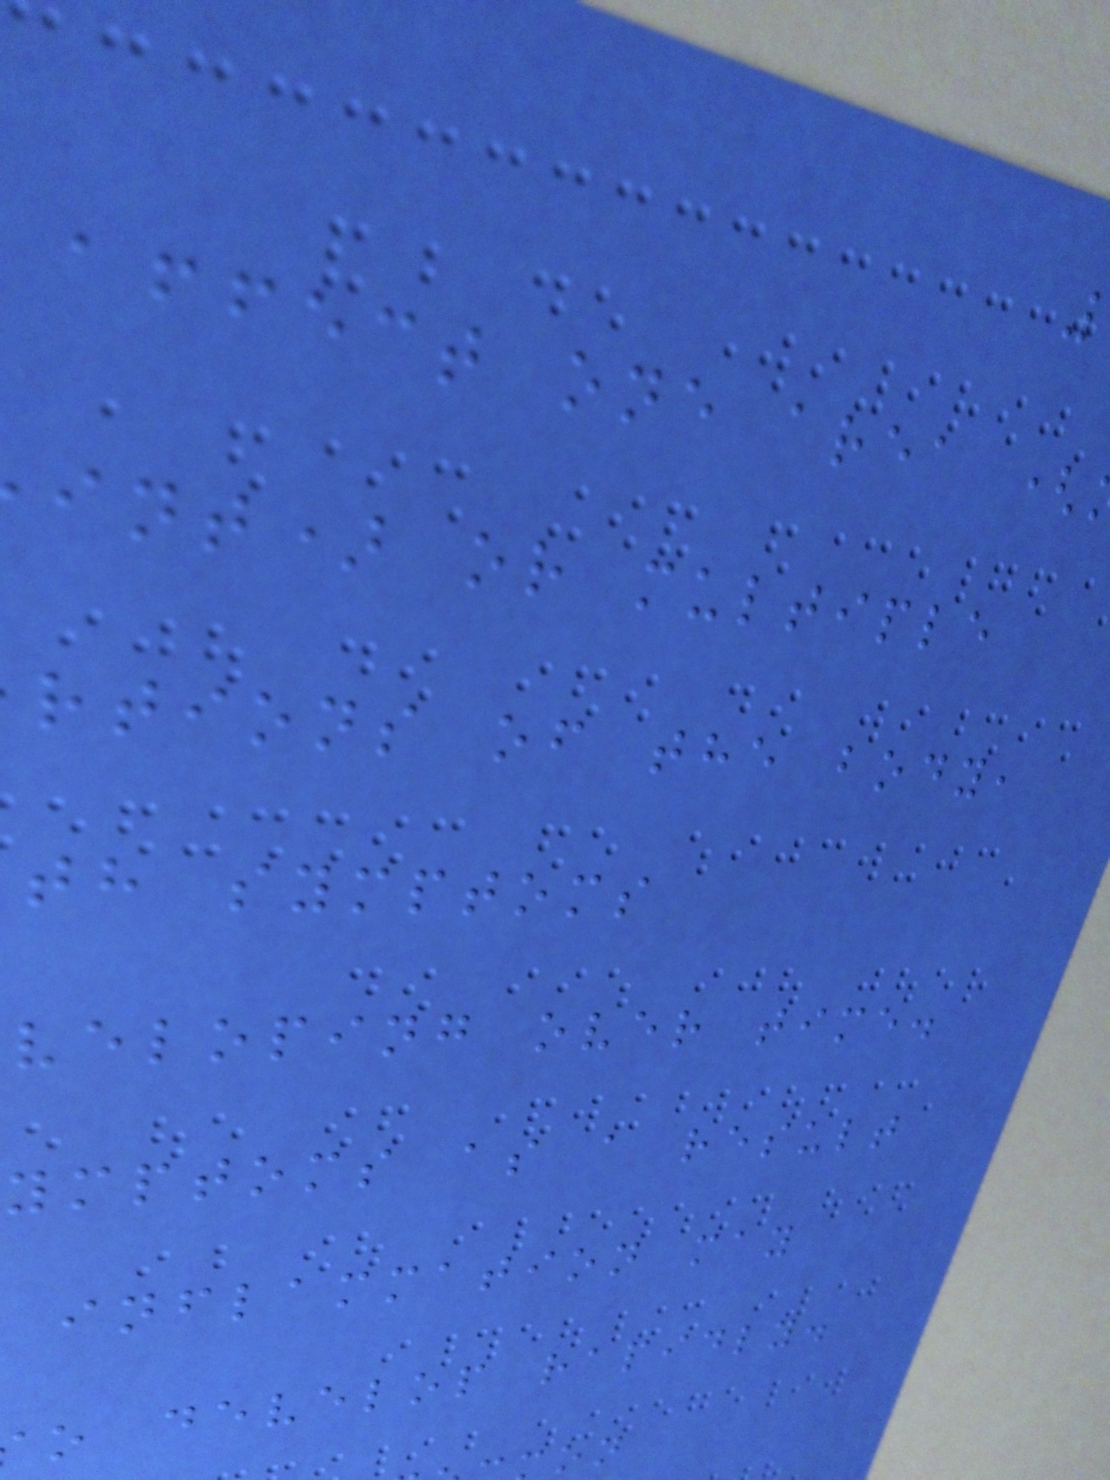affect one area (
int) or multiple
rtions of the body,
th symptoms
veloping over time.
ymptoms as a result
inflammation may
o develop rapidly.
